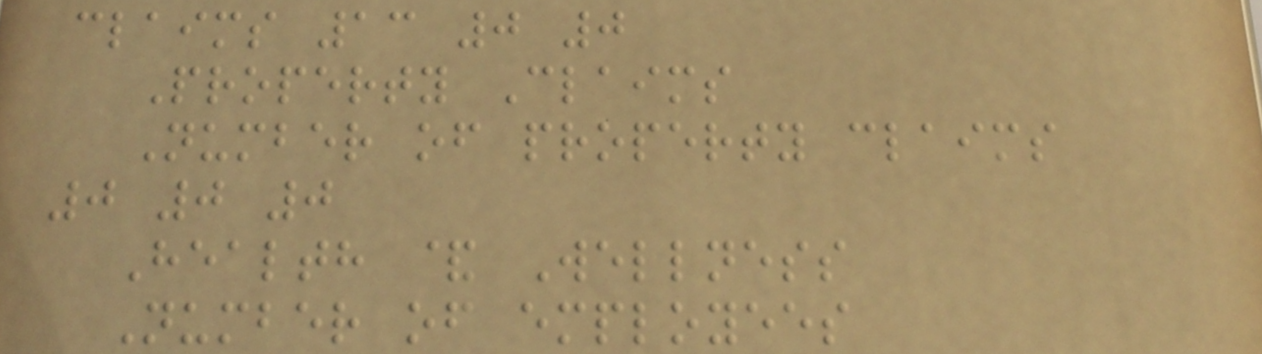claims 13 0 0
Property Claims
Number of property claims
0 0 0
Health & Wellness
Number of employees
